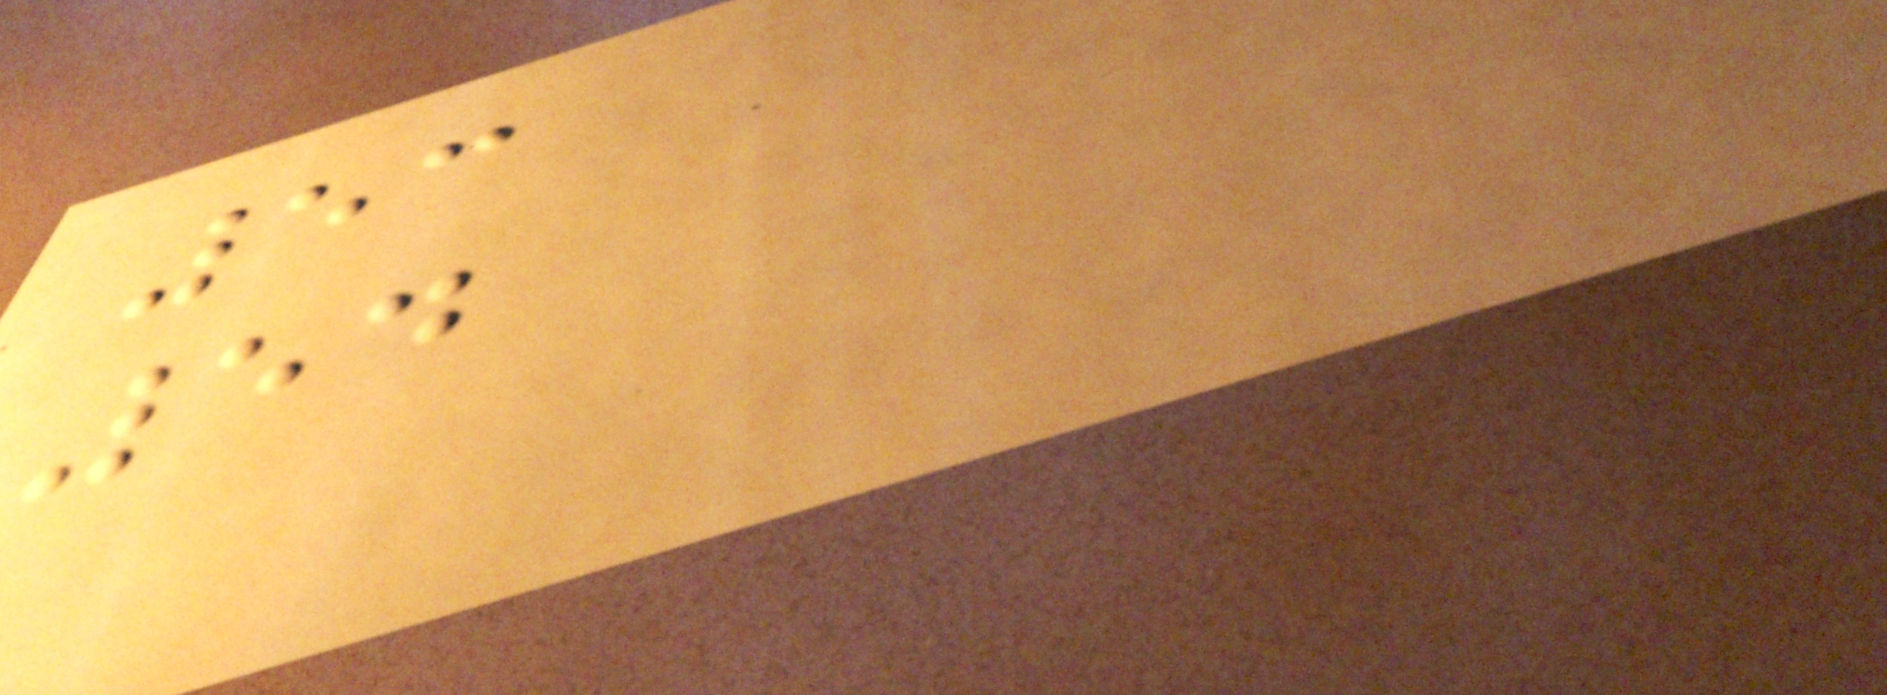53
54
